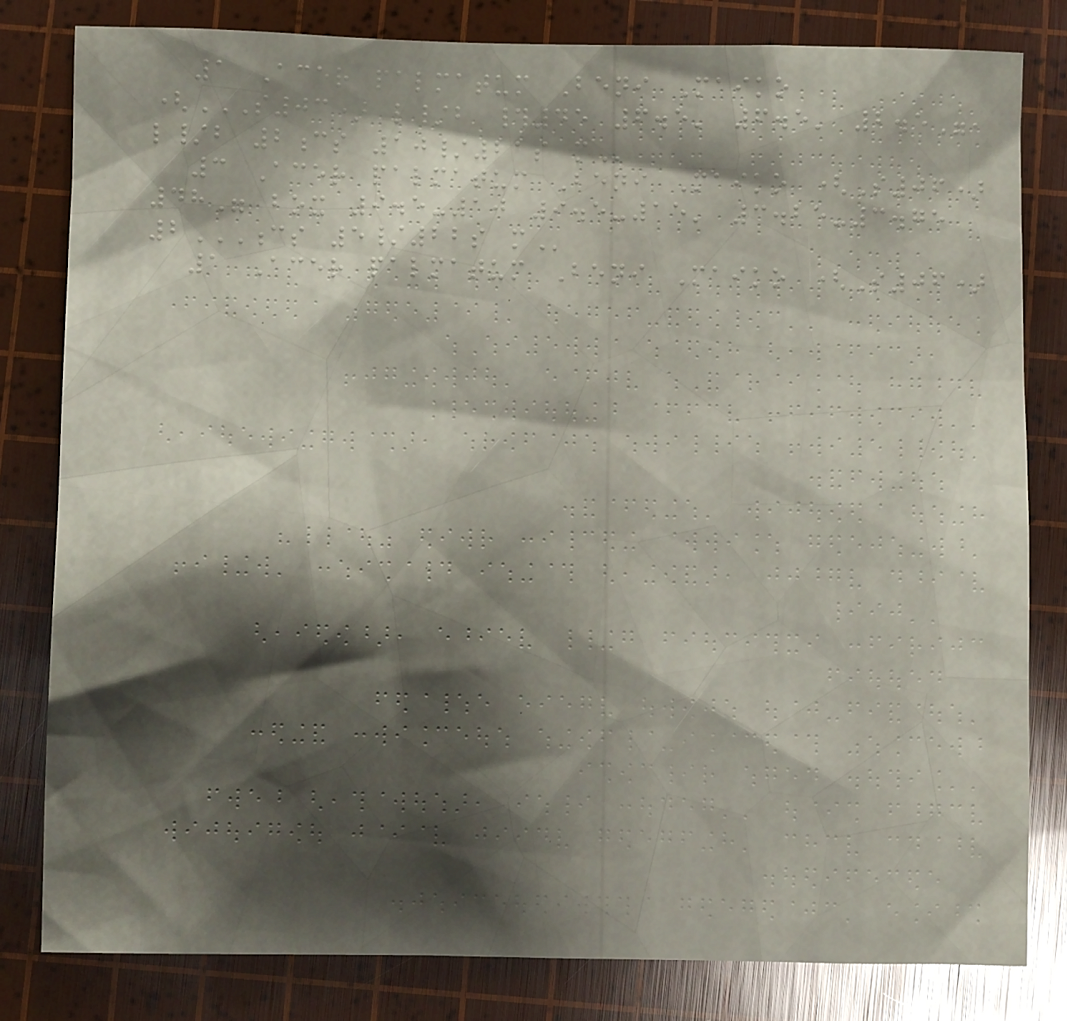1 Acer palmatum Beni Maiko
(S03) L/B #45 6.5' 6.5' 2.5",
L/B 2CS 10/21S M
3 Acer palmatum Beni Maiko (S06)
48" box 9.5-10 9.5-15' 3.25-3.75
2CS 5/22S M
1 Acer palmatum Beni Maiko (S06)
